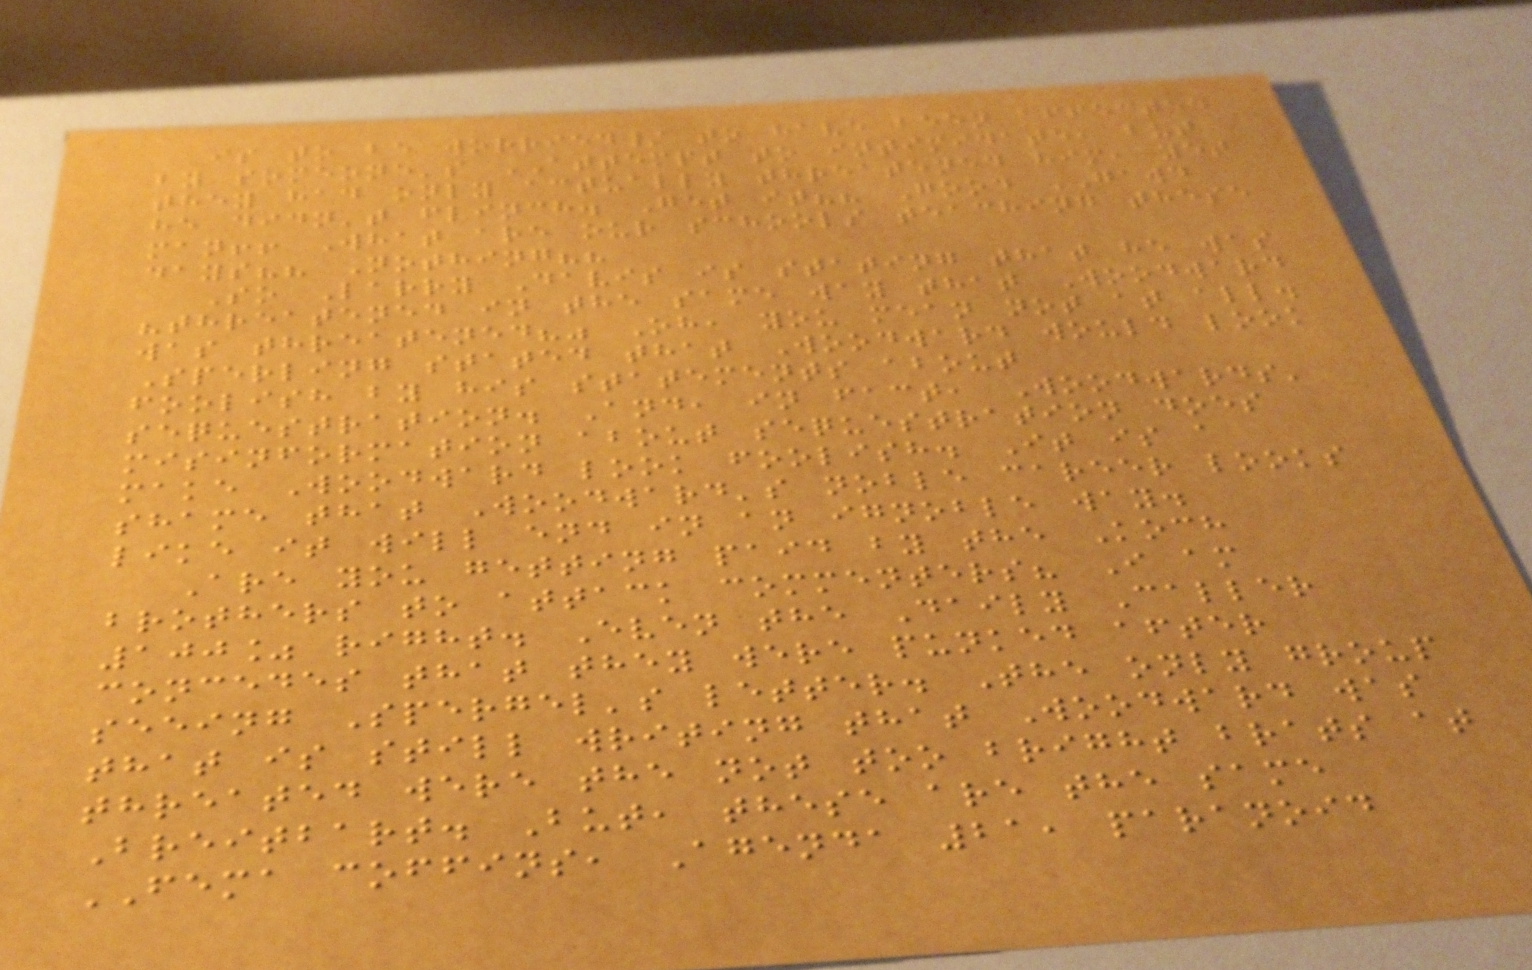is to be worried/ to have been affected
by someone's ATTEMPT to intimidate, but
they had only actually threatened him, yet
he didn't flinch. Get it?? Good GAWD
man!! What are our schools teaching these
days?? Nothing??
So Larry Davis is stating that he was
"threatened in the same way that Woodward
was threatened?" Oh, you mean not at all.
Sperling stated that Woodward would look
foolish by his statements about
sequestration. And, in fact, Woodwards'
misinformation about sequestration does
make Woodward look foolish. It is a
shame that Woodward's noble career looks
like it will end in an ignoble way.
Are you getting paid by the Koch
brothers to attack commenters? I am
100% right. Even the Daily Caller
concedes that they were punked after
seeing Spergel's letter. The only group
that is still writing that Woodward was
threated were the not too bright brats at
Breitbart. But, these are the same
FEMA coffins, Agenda 21, paranoid
